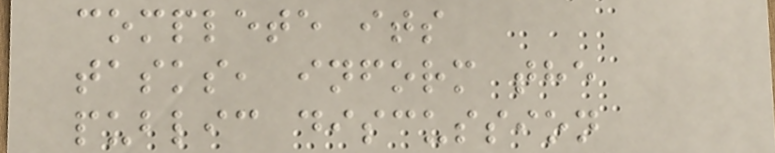complete its
tasks, inform the
public discussion
